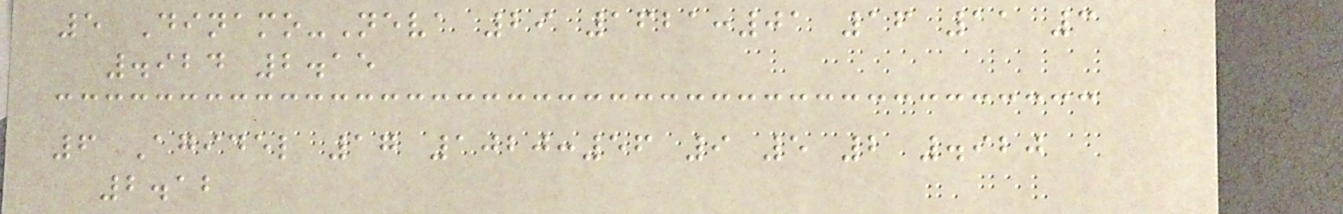5 Dinamo-Neva 29 1621:01 16 11 3
.924 2.15
6 Agidel 17 1020:56 9 5 2 .920
2.12
